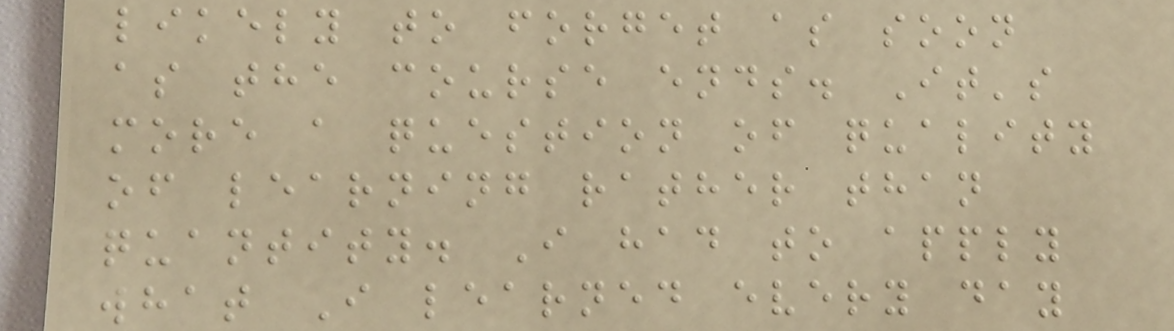likely to forget as soon
as the course ends. It's
more a question of quality
of learning rather than
quantity. I had to apply
what I learned every day
